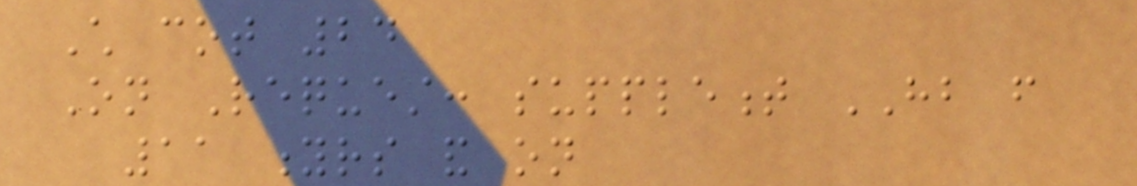Child cot 24
On Request: supplement HB from
11 yrs and on
